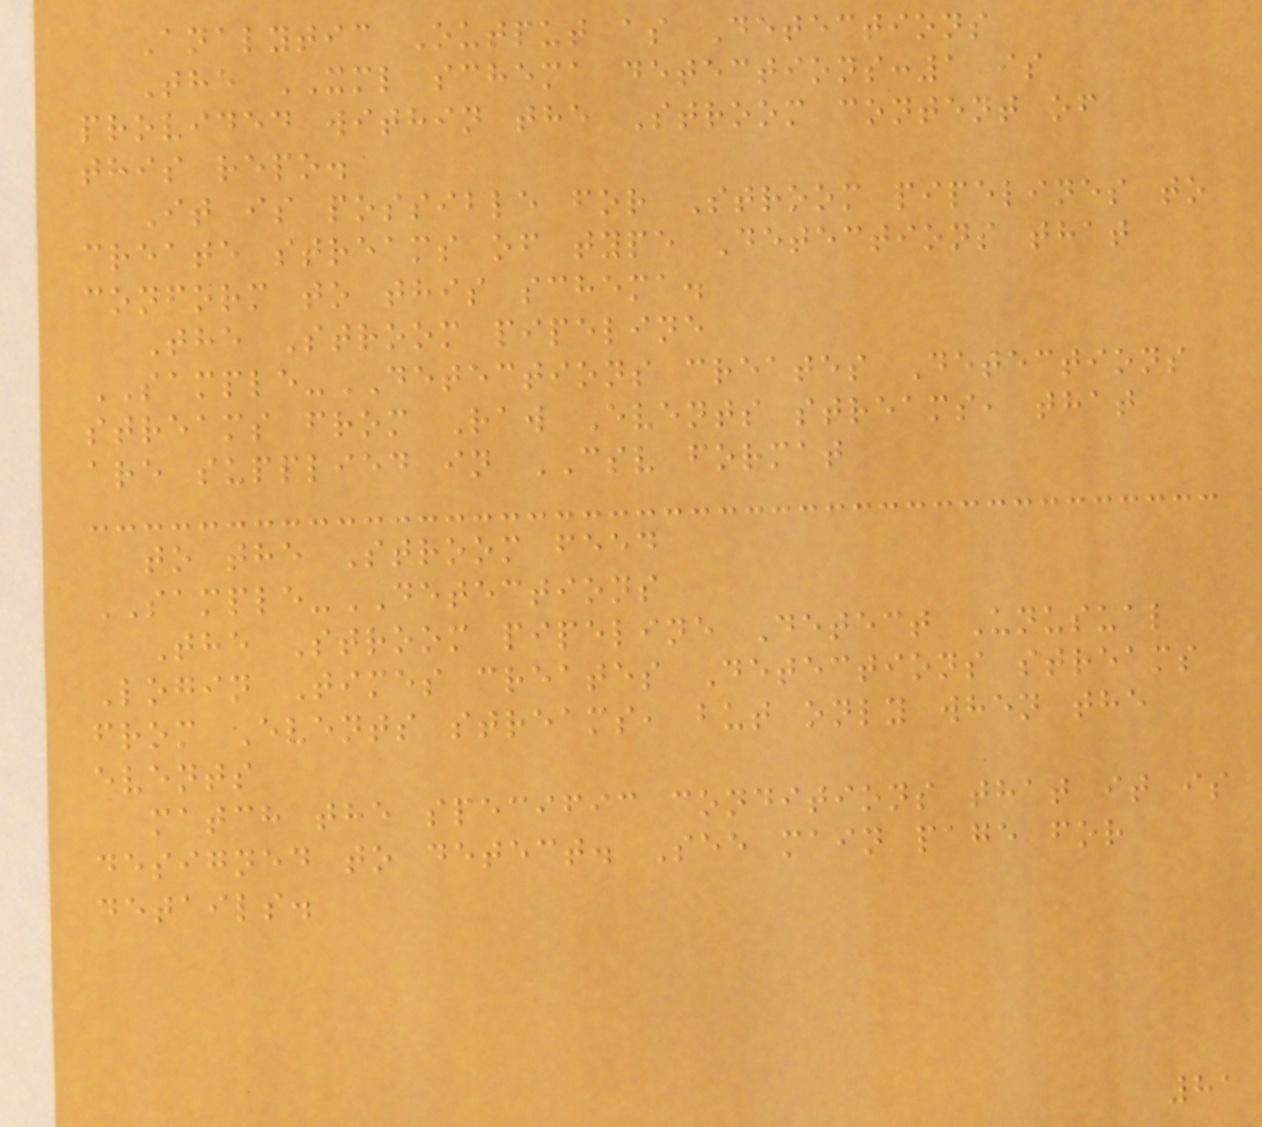Analytic Output as Detections
The XML schema detections:1 is
provided within the Stroom content of
this repo.
It is possible for Stroom pipelines to
create streams of type Detections that
conform to this schema.
The Stroom pipeline
SAMPLE-DETECTIONS creates Detections
streams from Raw Events streams, that
are supplied in CSV format
to the Stroom feed
SAMPLE-DETECTIONS
The Stroom pipeline Detect Unusual
Login Times creates Detections streams
from Events streams, but only when the
events
match the specific conditions that it is
designed to detect. See main page for
details.
81
